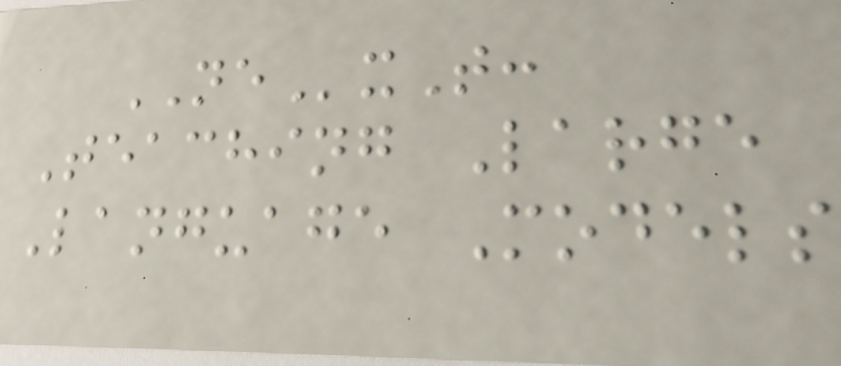NExT:
Teaching Large
Language Models
